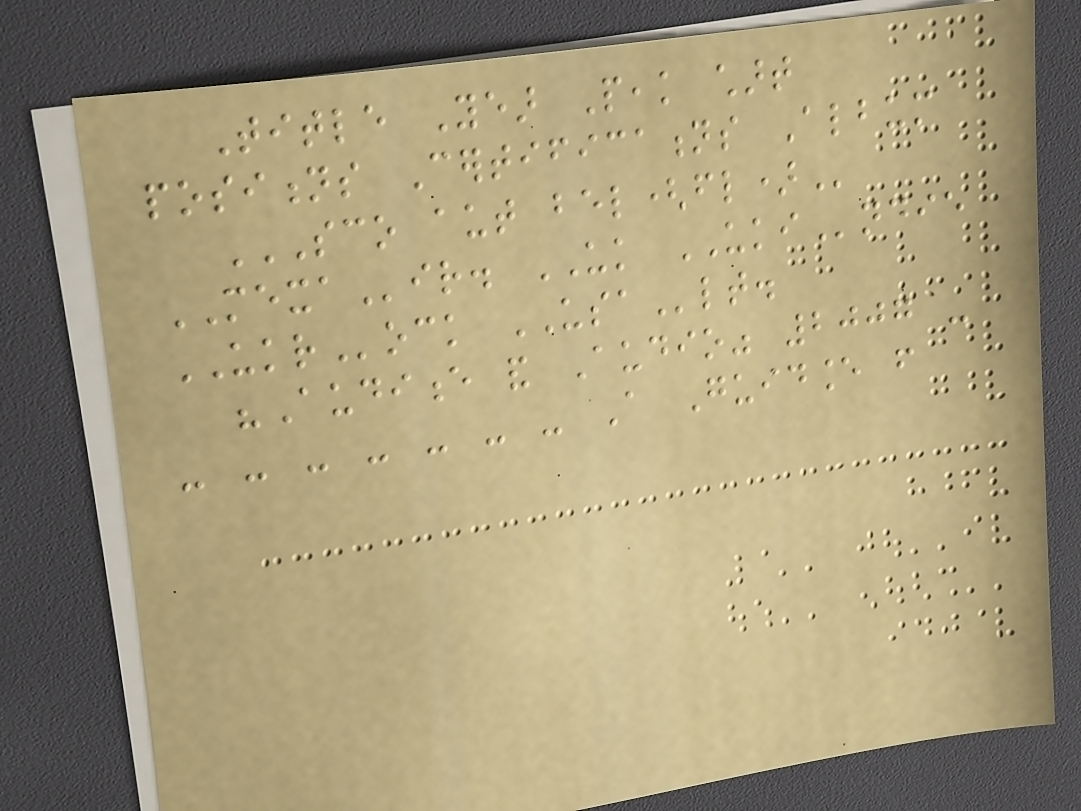Title Year Peak chart
positions Certifications Album
SCO AUT BEL(FL)
MEXAir. UK UKIndie
UKRock USAlt.
"Audience and Audio" 2007 -
- - - - - - - A Guidance from
